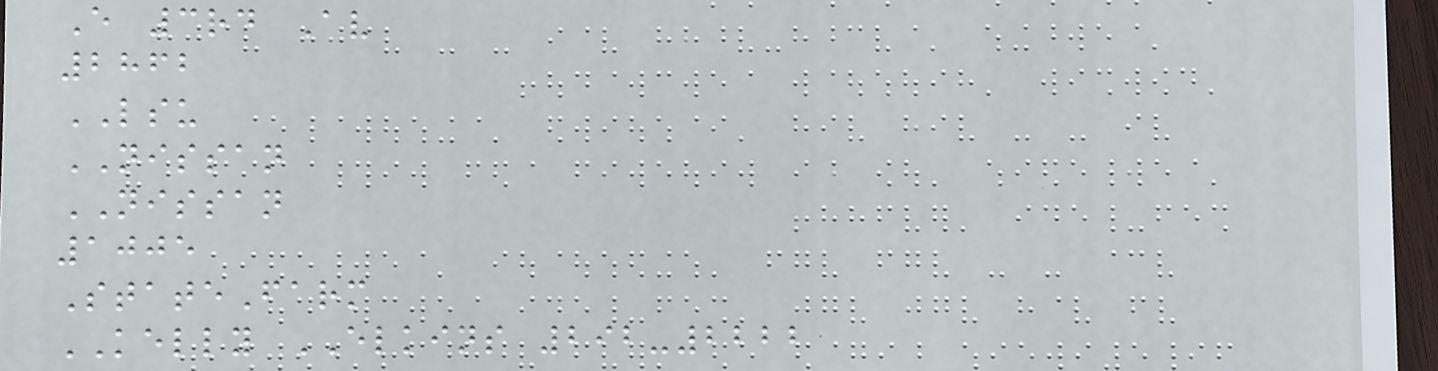E 3rd Av
2862
LSU
NISSAN
NISSAN
1005
StateFarm
KELLY ELKINS 292-2222
